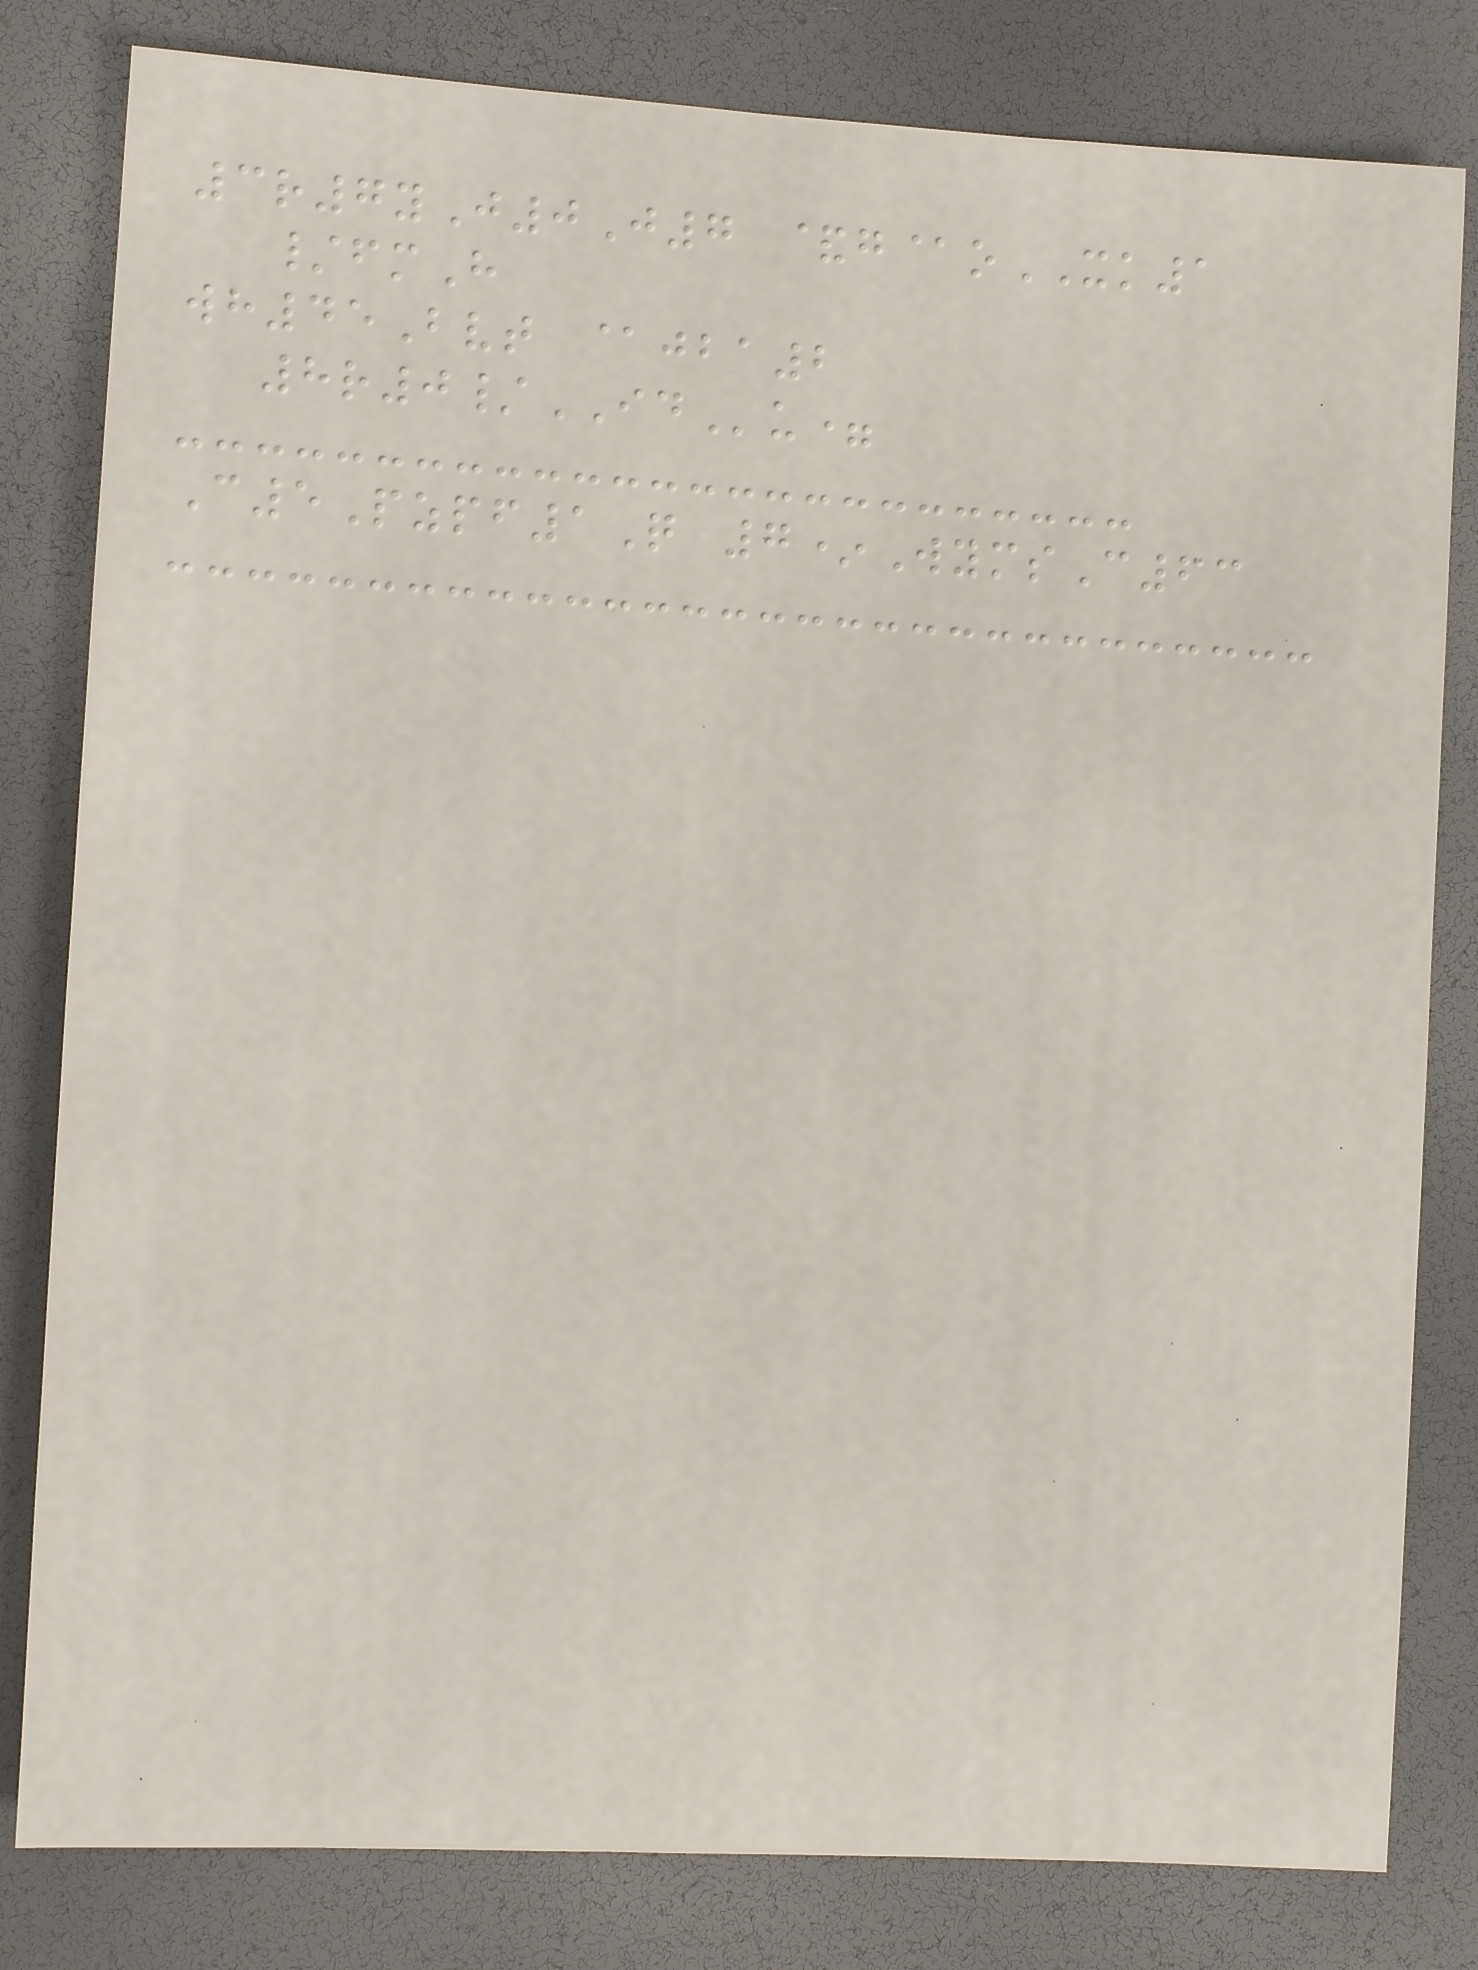3r7yJ0J7 &g@oXK1
/fmH
wh45Bvt @jba2
8r0/IDu=
C5Pzpf1Q 7*WymsC63
